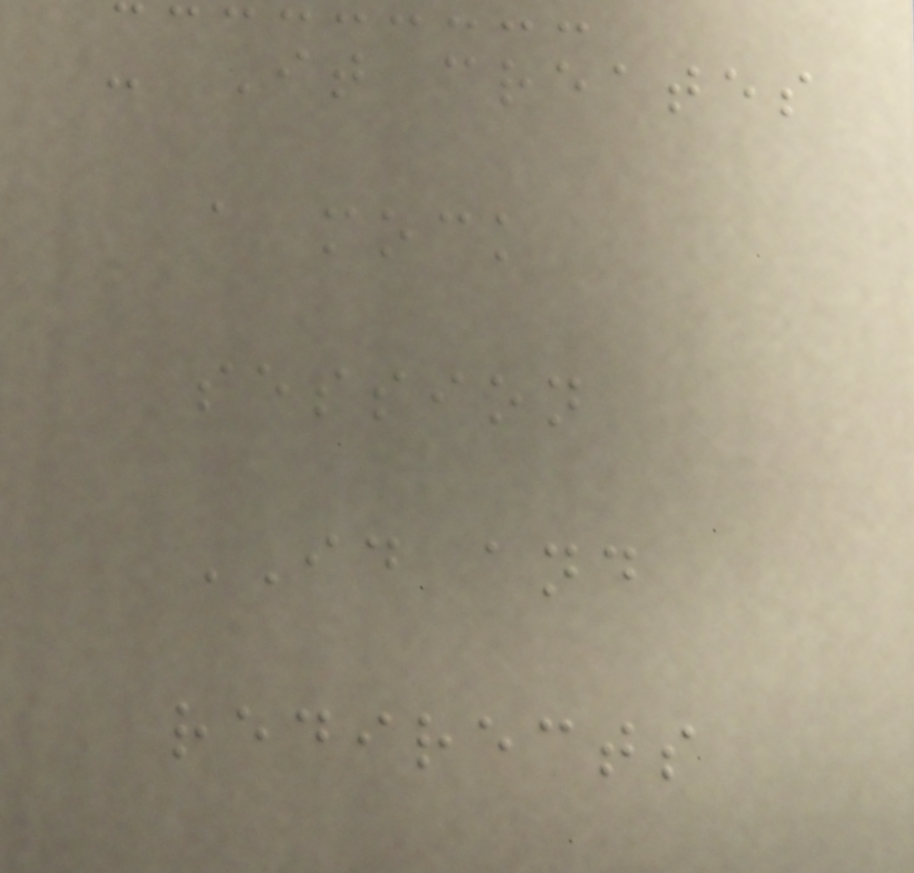- It creates
a mock
session
ID and
redirects
